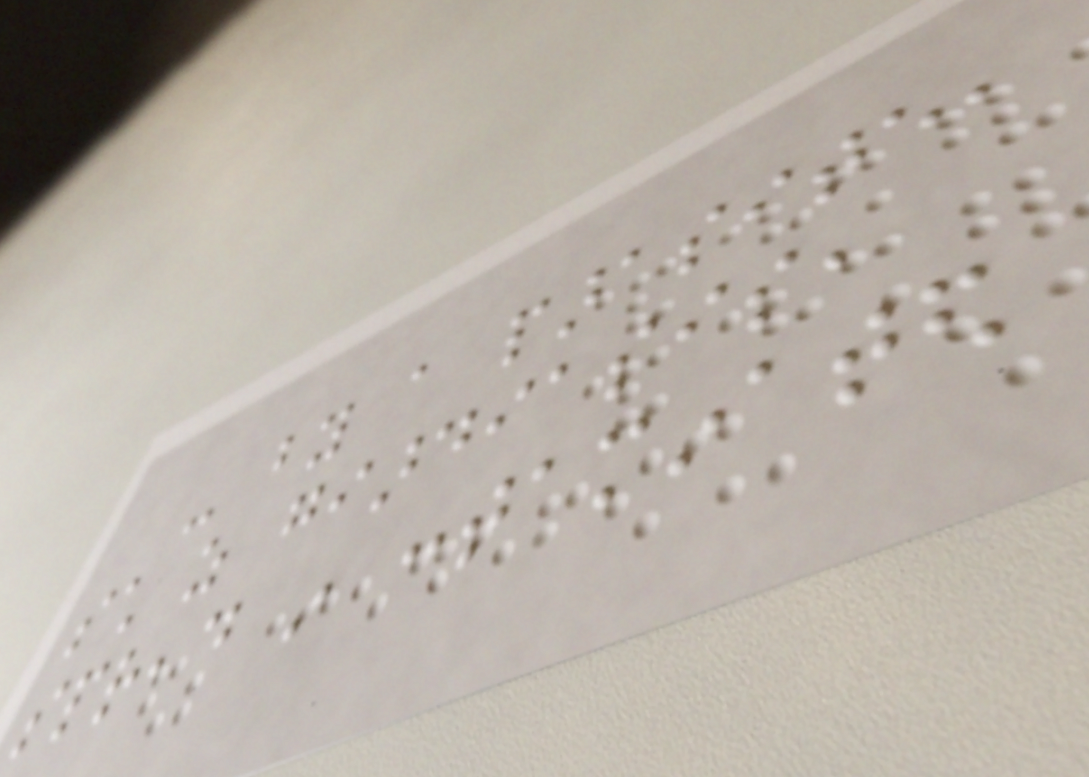- by a parasite,
such as giardiasis,
spread in contaminated
